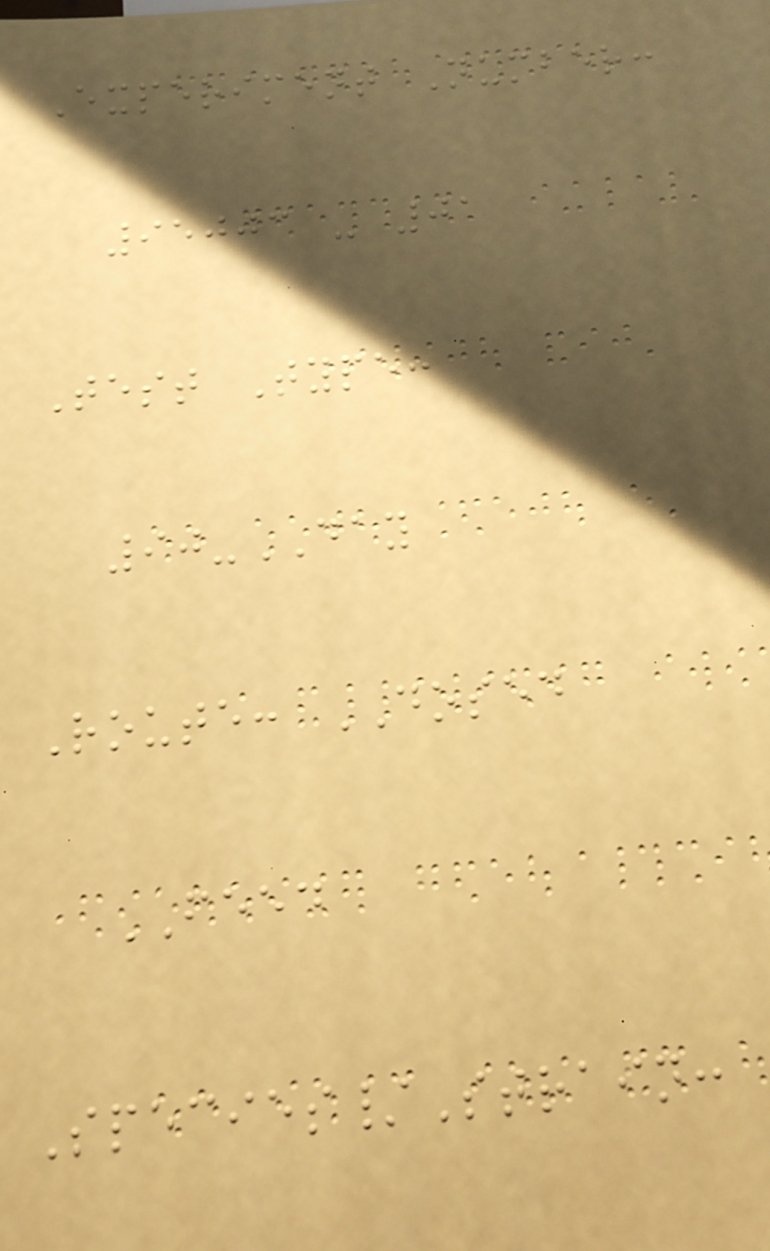Experiment Number:
95003 - 01
Test Type:
90-DAY
Route: DOSED
FEED
Species/Strain:
